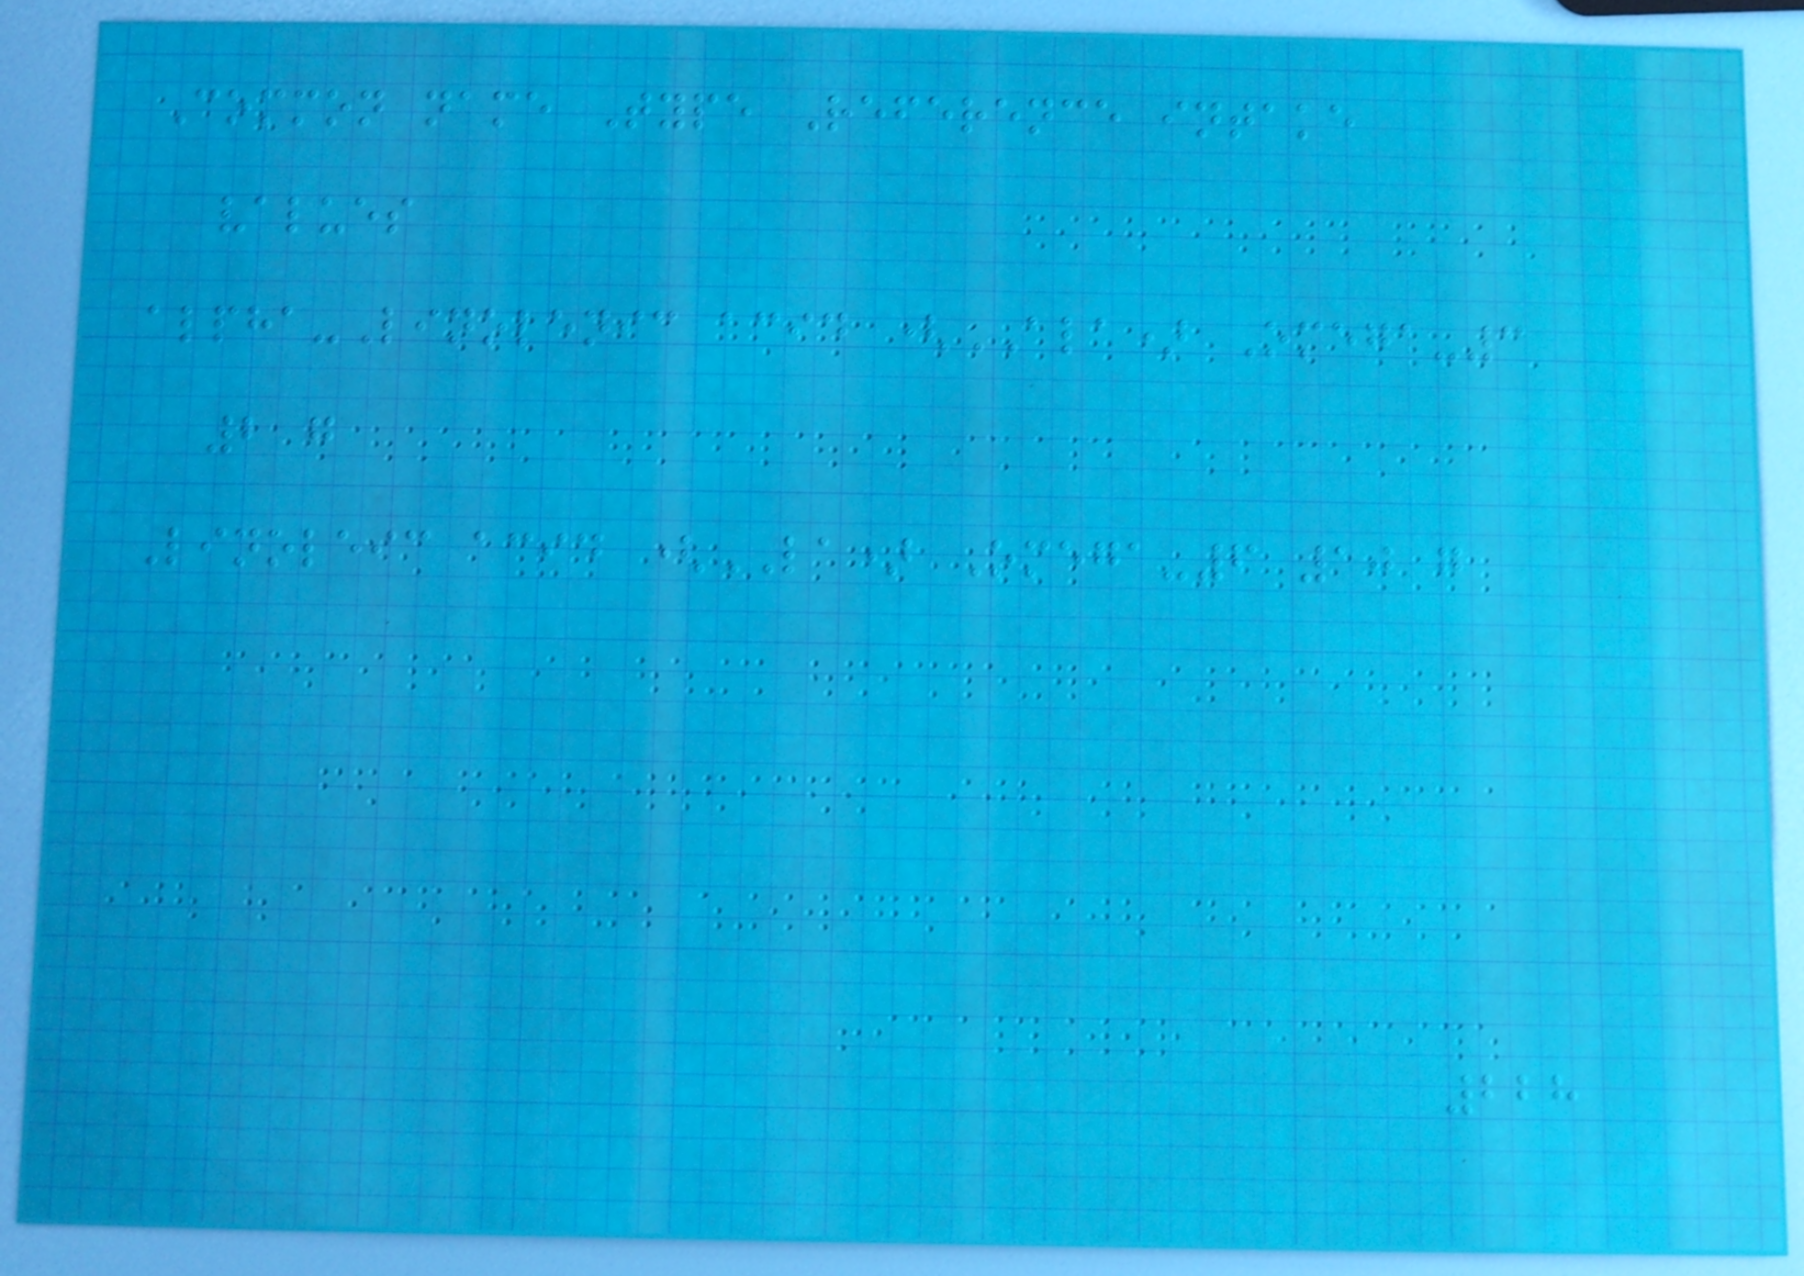Common name Type Reference intake
values
alpha-Linolenic acid (ALA) Omega-3
2 g
Linoleic acid (LA) Omega-6 10 g
228
